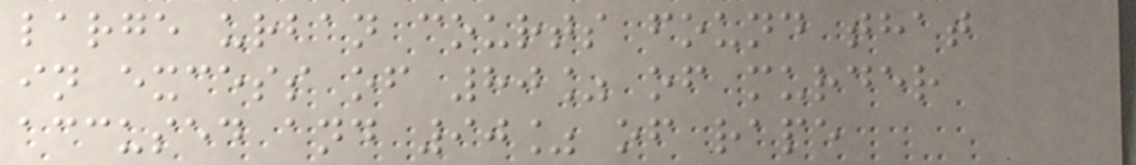large urban courts found that
in excess of 80% of murder
accused and 90% of rape
